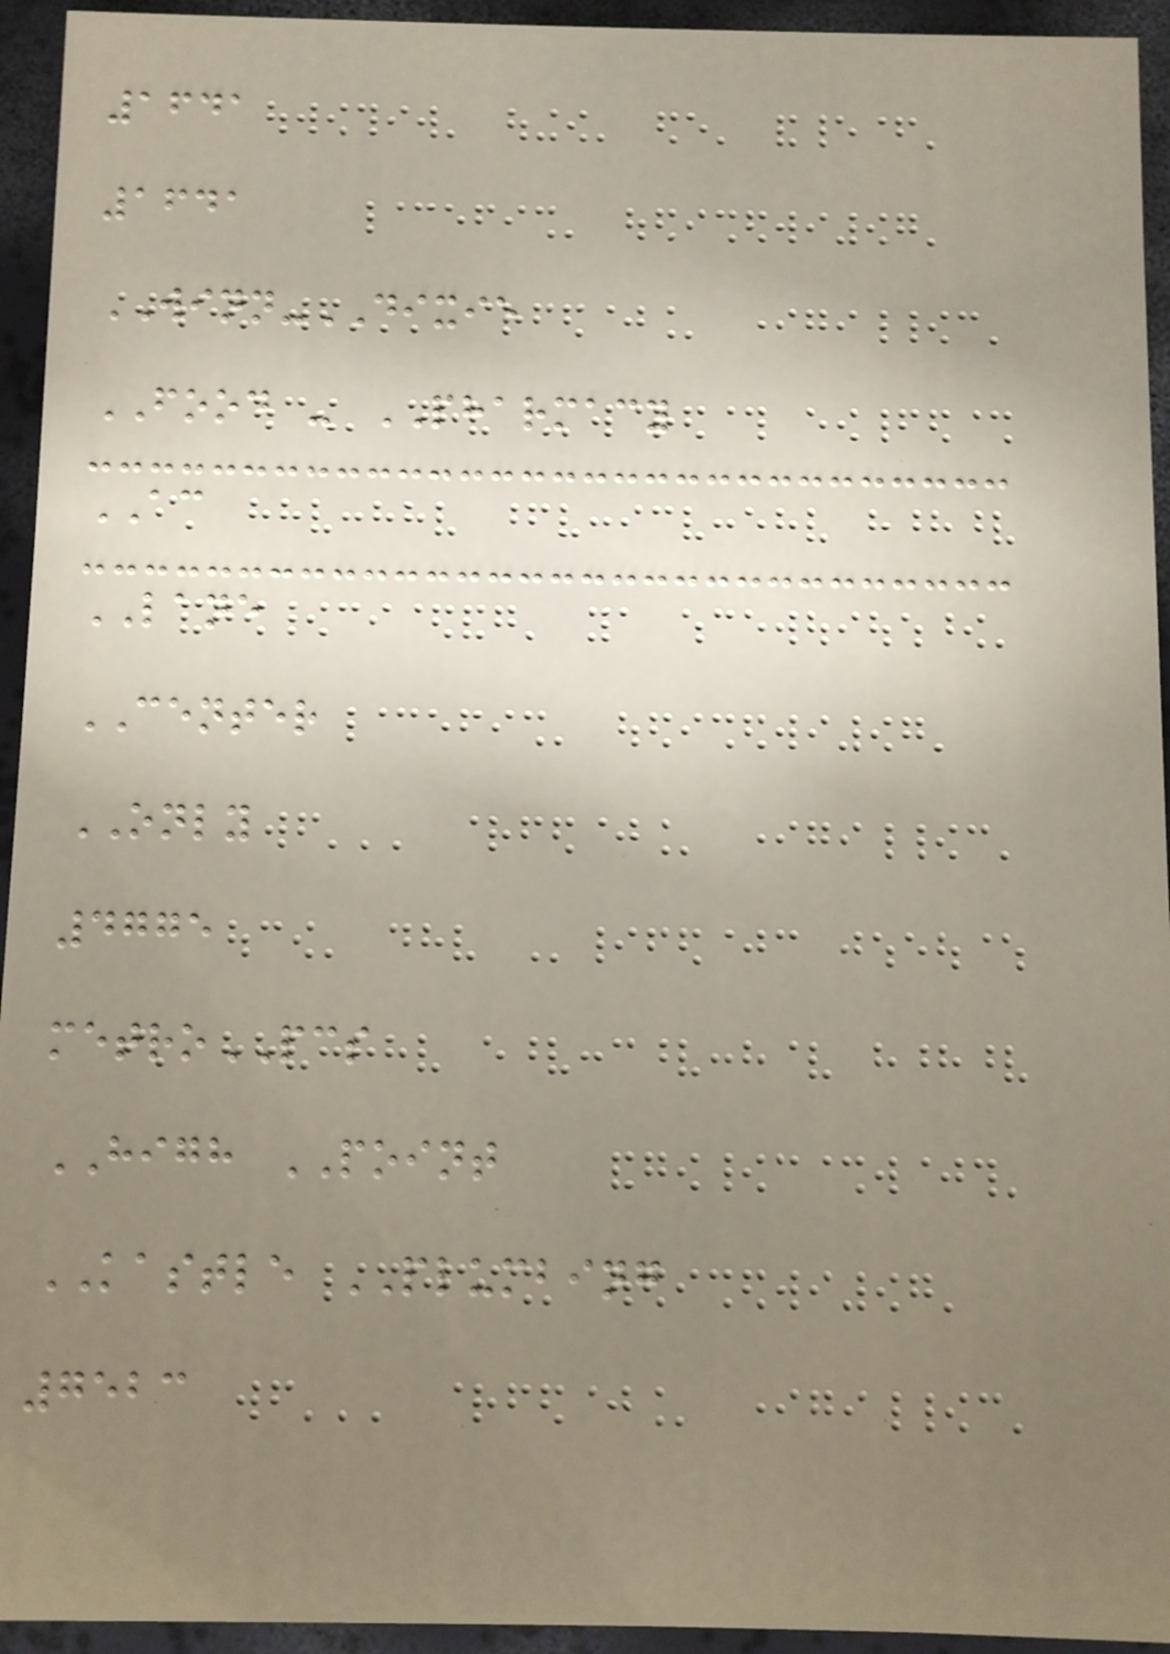1641
1641
WINN-DIXIE
FOOD - PHARMACY
AC
LANE
CENTER
ONLY
4775
metroPCS
HIGH POINT
KASTLE PLUMBING
7523
